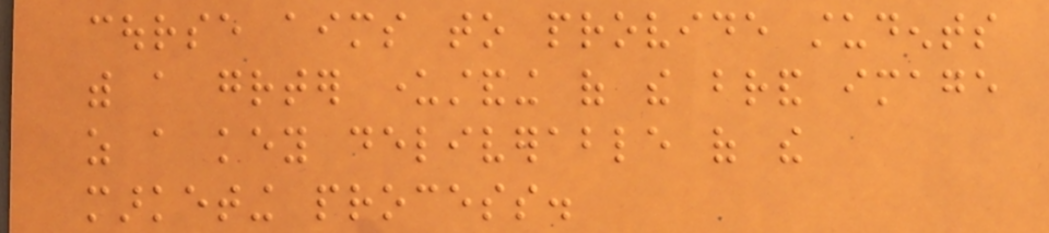course aims to provide students
with a greater understanding of the brand image
as a key deliverable of the
marketing process.
